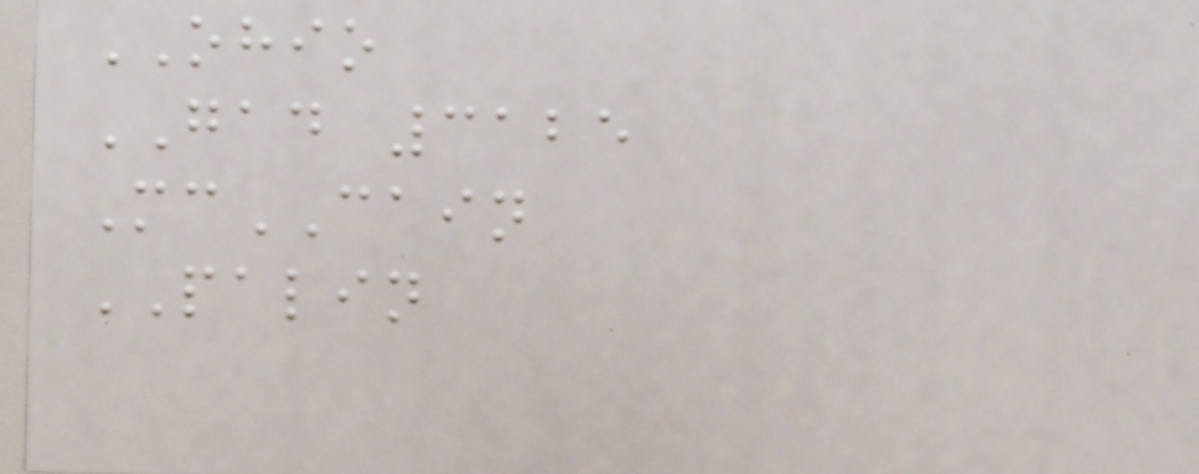OHIO
GAD 3125
McCAIN
PALIN
